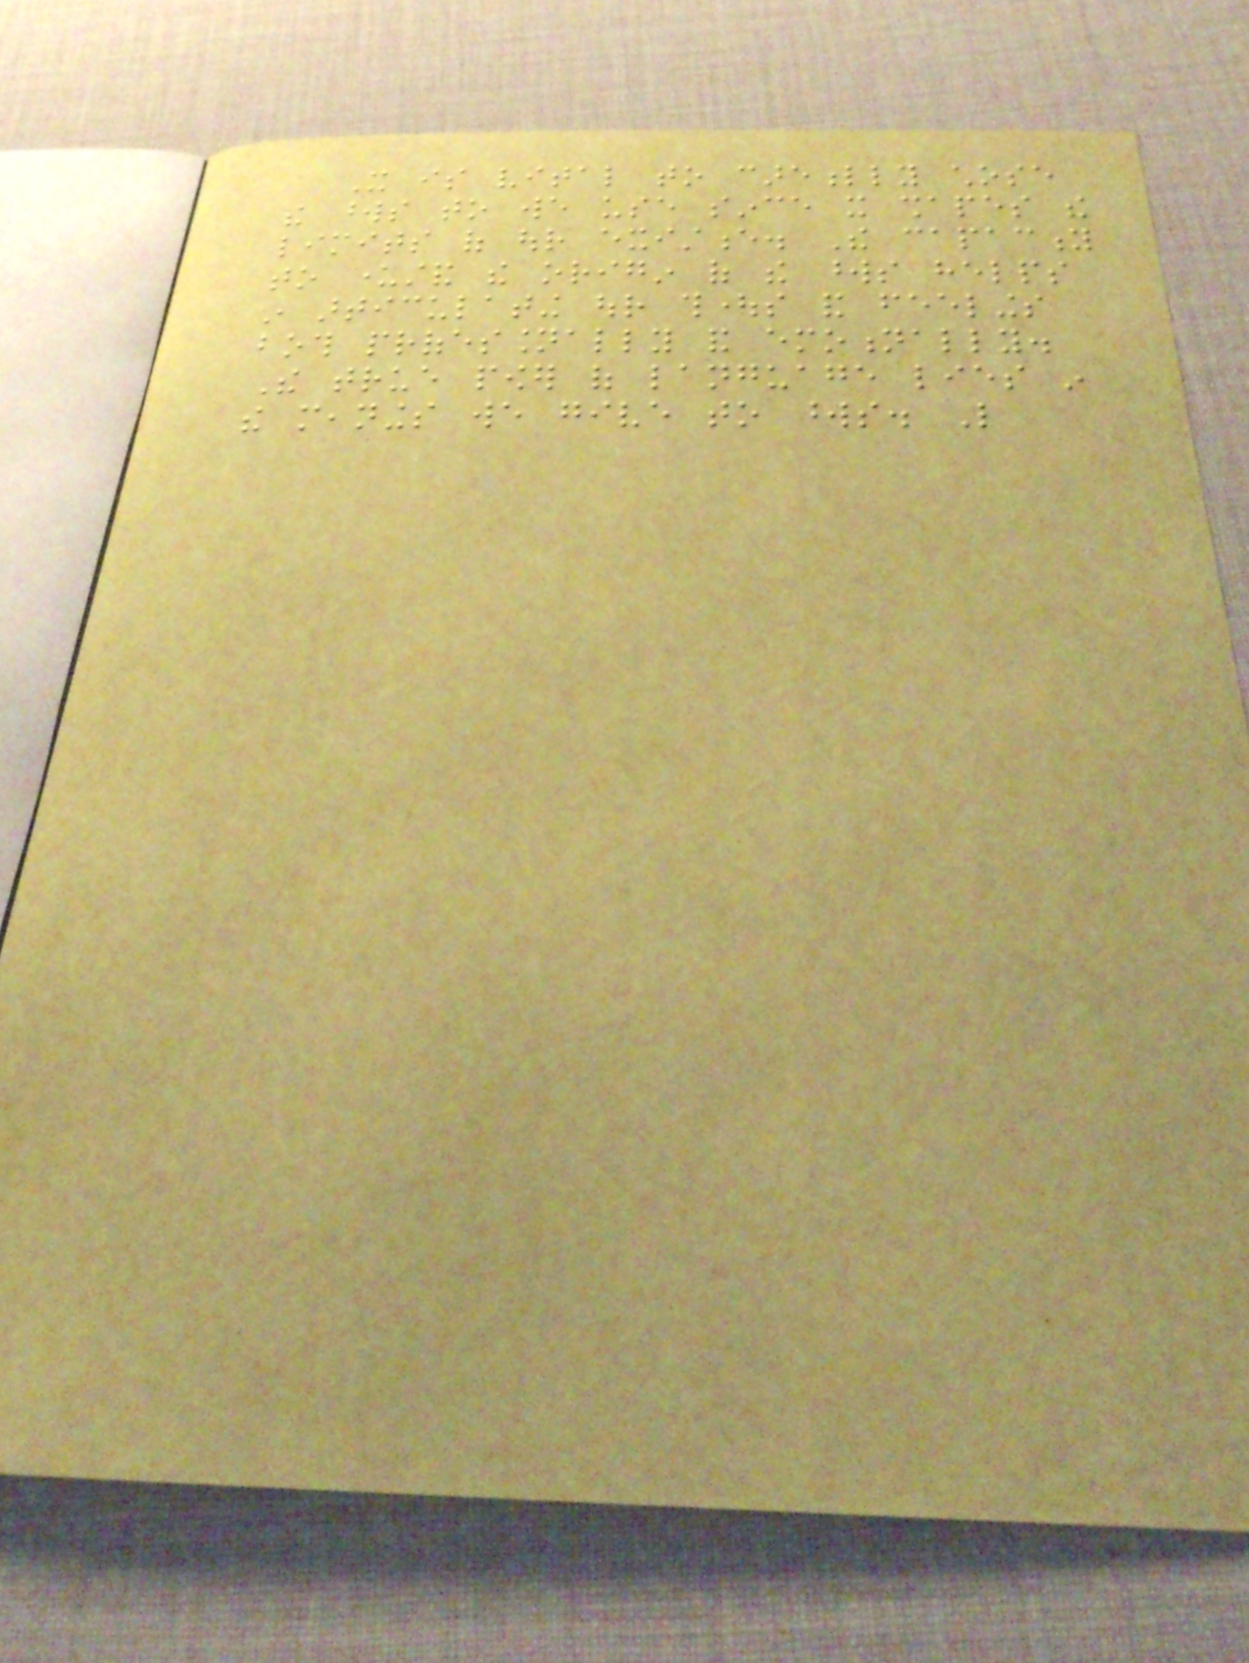It is vital to carefully chose
the words to we use since it shapes the
limits of our existence. The capacity
to understand the origin of the words helps
in articulating our thoughts and feelings
both professionally and emotionally.
The true power of language lies in
the meanings we give to words. Like
